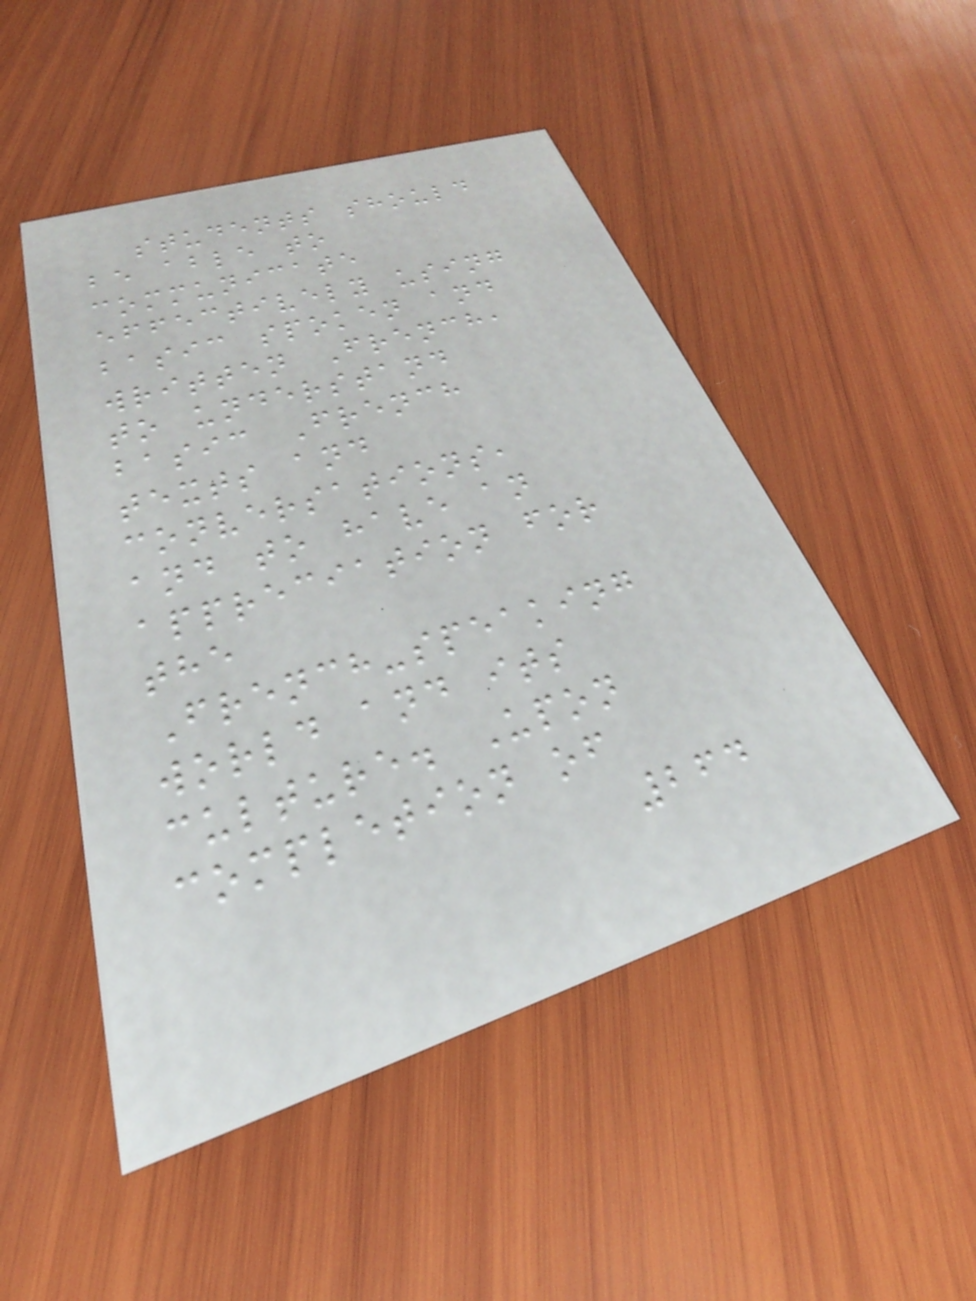students should
be able to
communicate
effectively using
basic spoken and
written French,
to understand
basic French
texts and
conversations,
and to have an
appreciation for
the
French-speaking
world and its
culture. Upon
completion of
264
